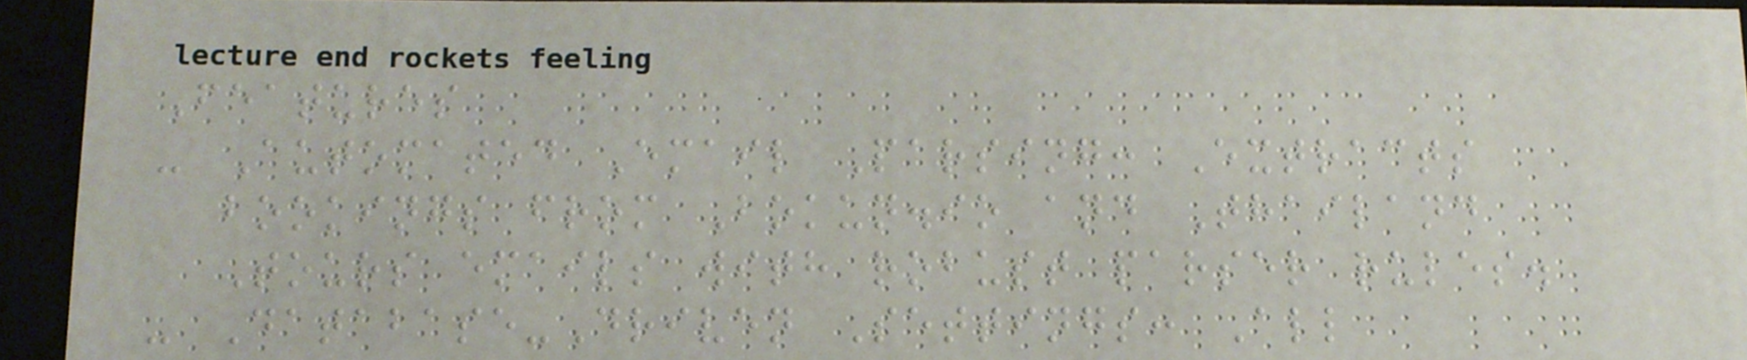Features
- Automated Email Parsing: Extracts
bookings from Bokun.io and Thailand
Tours emails with robust parser rules.
- Database-Driven Settings: All
